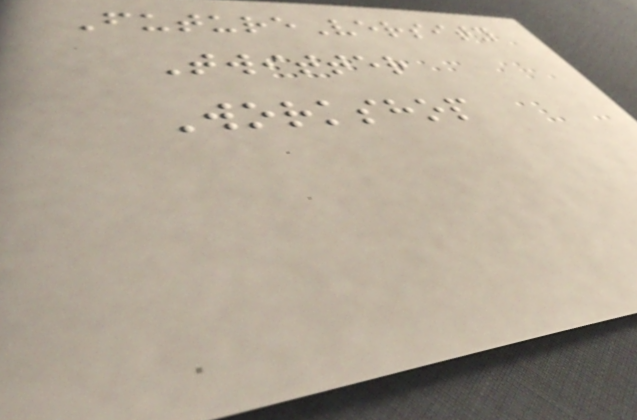FutureVersity
Twitter
Workshop
